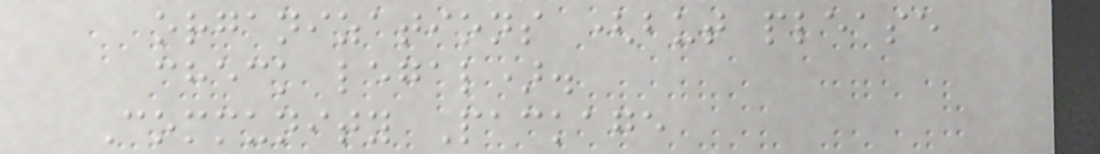organizations (but please
check legal).
Community Package
